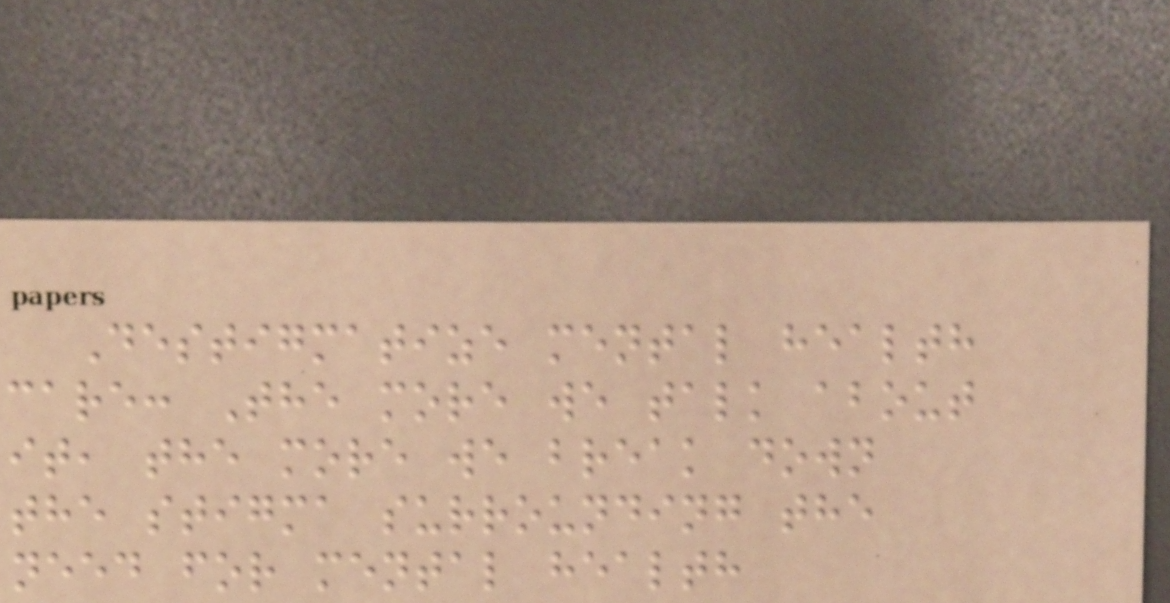Destigmatize mental health
care: The more we talk about
it, the more we break down
the stigma surrounding the
need for mental health
